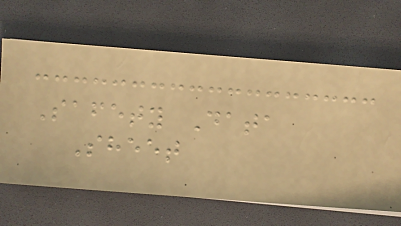Safety Data
Sheet
